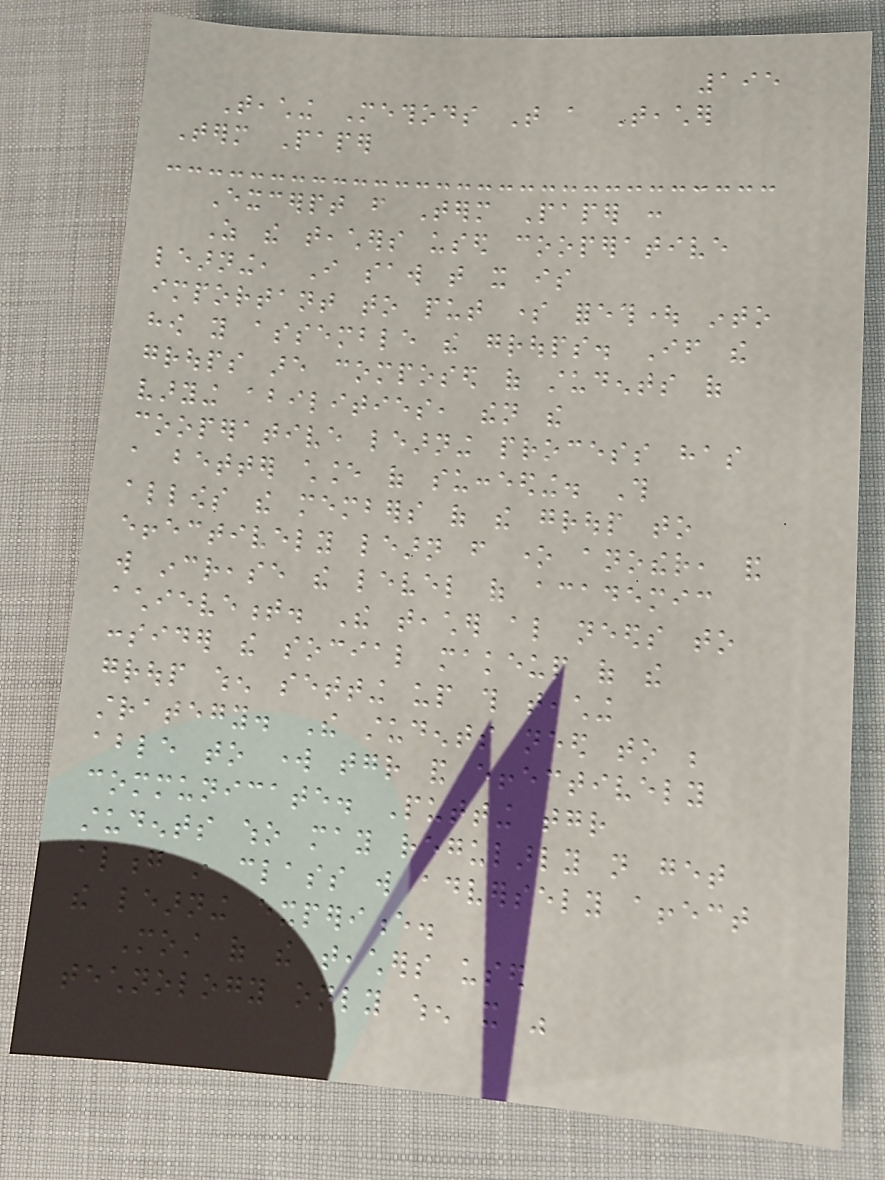195
Teaching Methods That a Teacher
Term Paper
Excerpt from Term Paper :
As the teachers used cooperative
learning, I saw that it is
important to put some forethought into
how you assemble the groups. If the
groups are composed of students of
varying abilities, then the
cooperative learning process has
a better chance of succeeding. This
allows the members of the group to
effectively learn from one another, and
will increase the level of academic
achievement. The teacher also needs to
consider the social makeup of the
group when setting up this teaching
strategy. The students need to be
able to work together and effectively
communicate. Putting together
students who may regularly not get
along in class will adversely affect
the learning experience.
Most of the teachers used
technology only when it was
